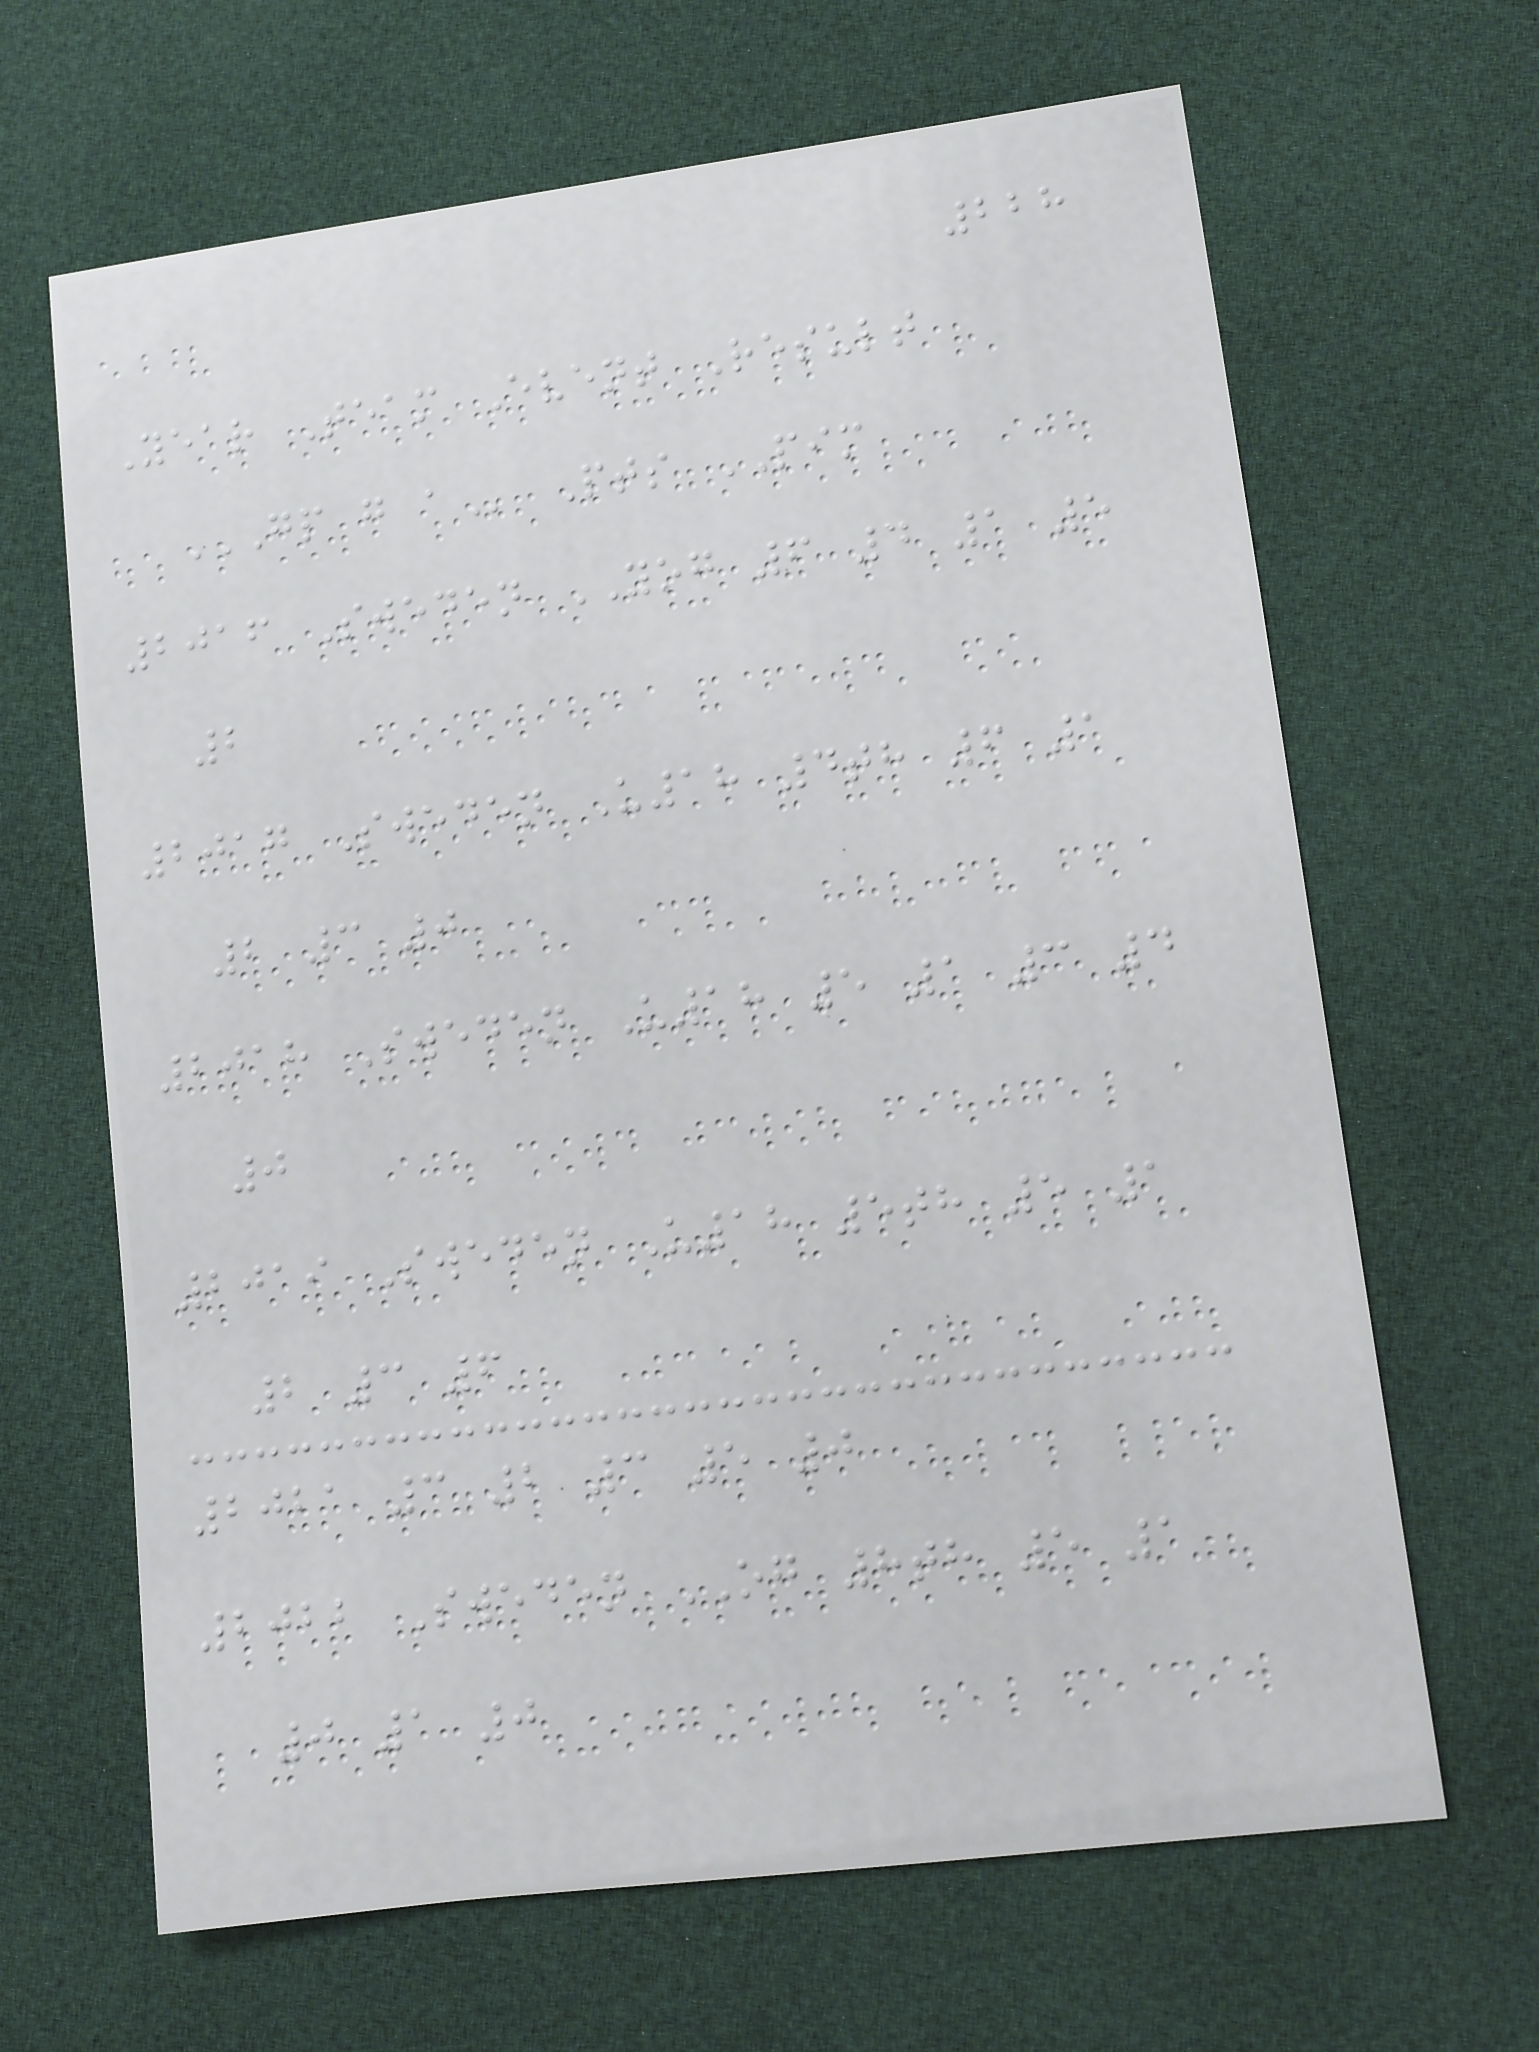228
Year Team Event Result
GP G A Pts PIM
2016 Sweden YOG 6 4 1 5
2
2017 Sweden U18 4th 6 1
2 3 0
2018 Sweden U18 5 1 3 4
0
2019 Sweden U18 5th 5 1
2 3 6
2021 3 2 3 5 0
2022 Sweden OG 8th 5 1
0 1 0
